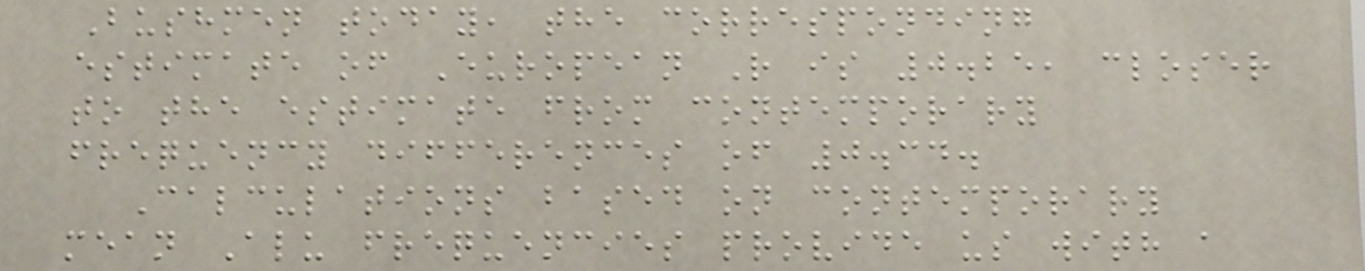Bushmen today, the corresponding
estimate of European R is 0.25, closer
to the estimate from contemporary
frequency differences of 0.34.
Calculations based on contemporary
mean Alu frequencies provide us with a
